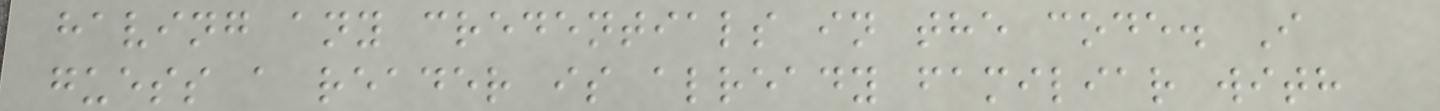having any credentials in the code. I
guess a reader is already familiar with
